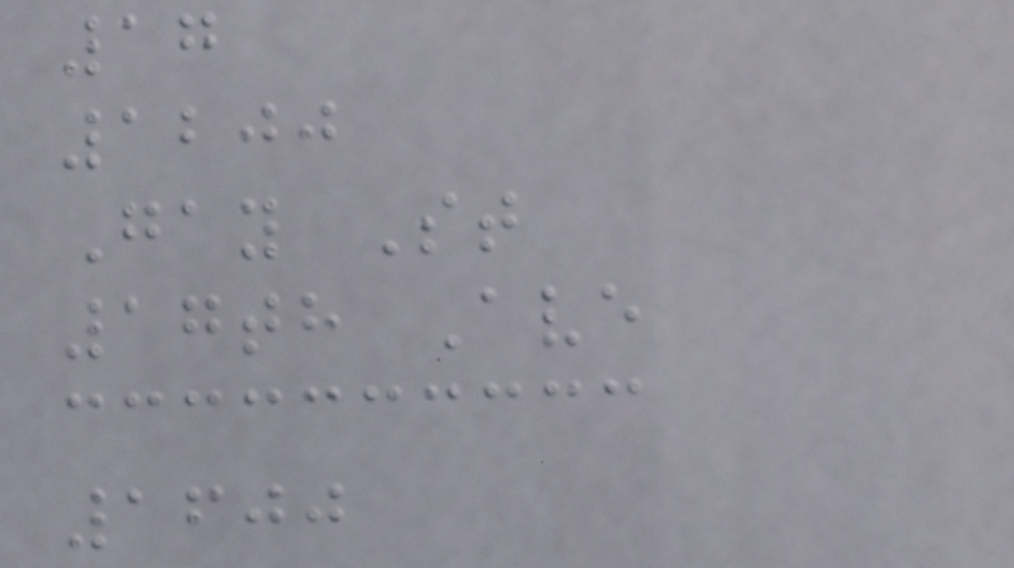17
1200
Gay St
17th Ave
1600
